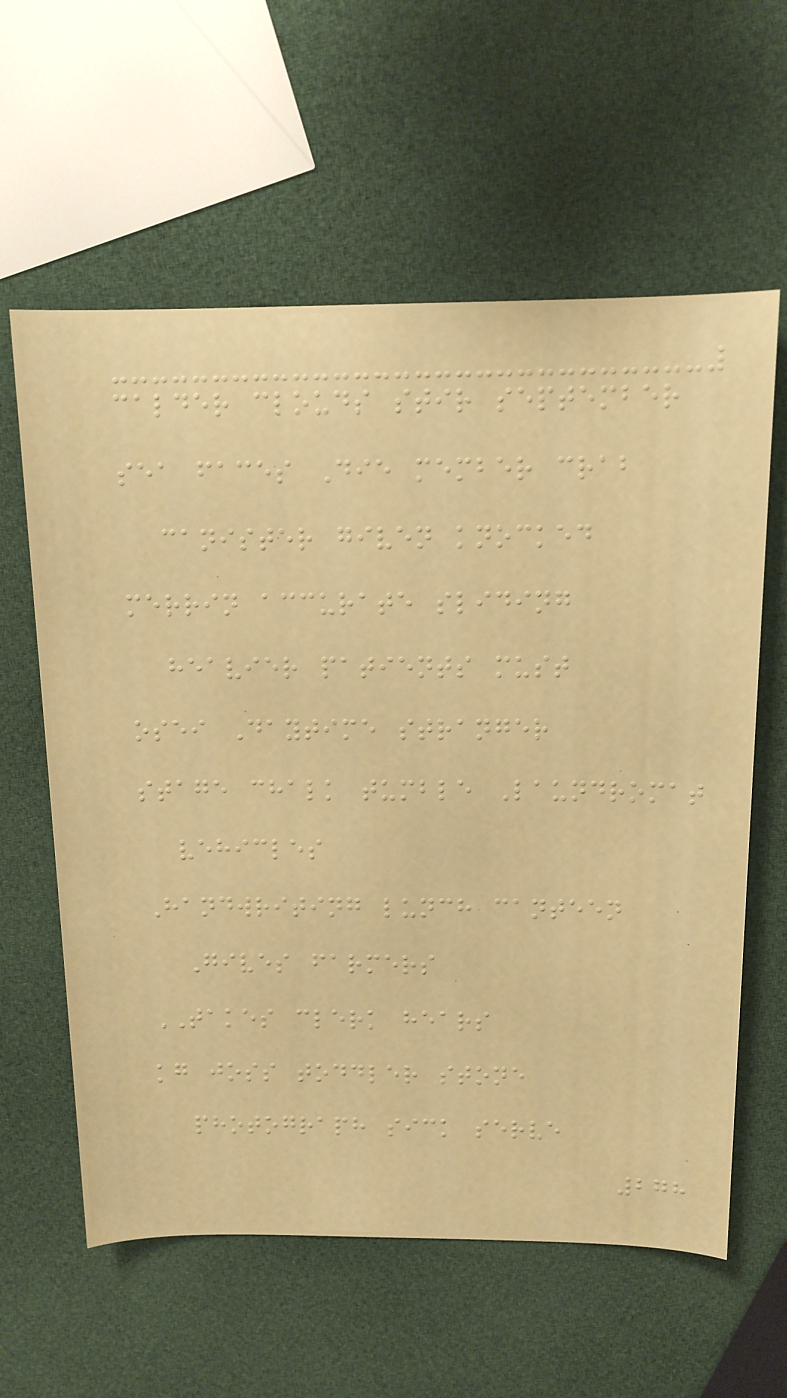calder clouds stir september
sea faces Die member crab
canister given knocked
merrin accurate sliding
heavier patients must
osei Daytime stranger
stage chalk tumble Laundromat
vehicles
Handwriting lunch canteen
Gives farmers
TAKES clerk hears
kg joss toddler stone
photograph sick serve
278
